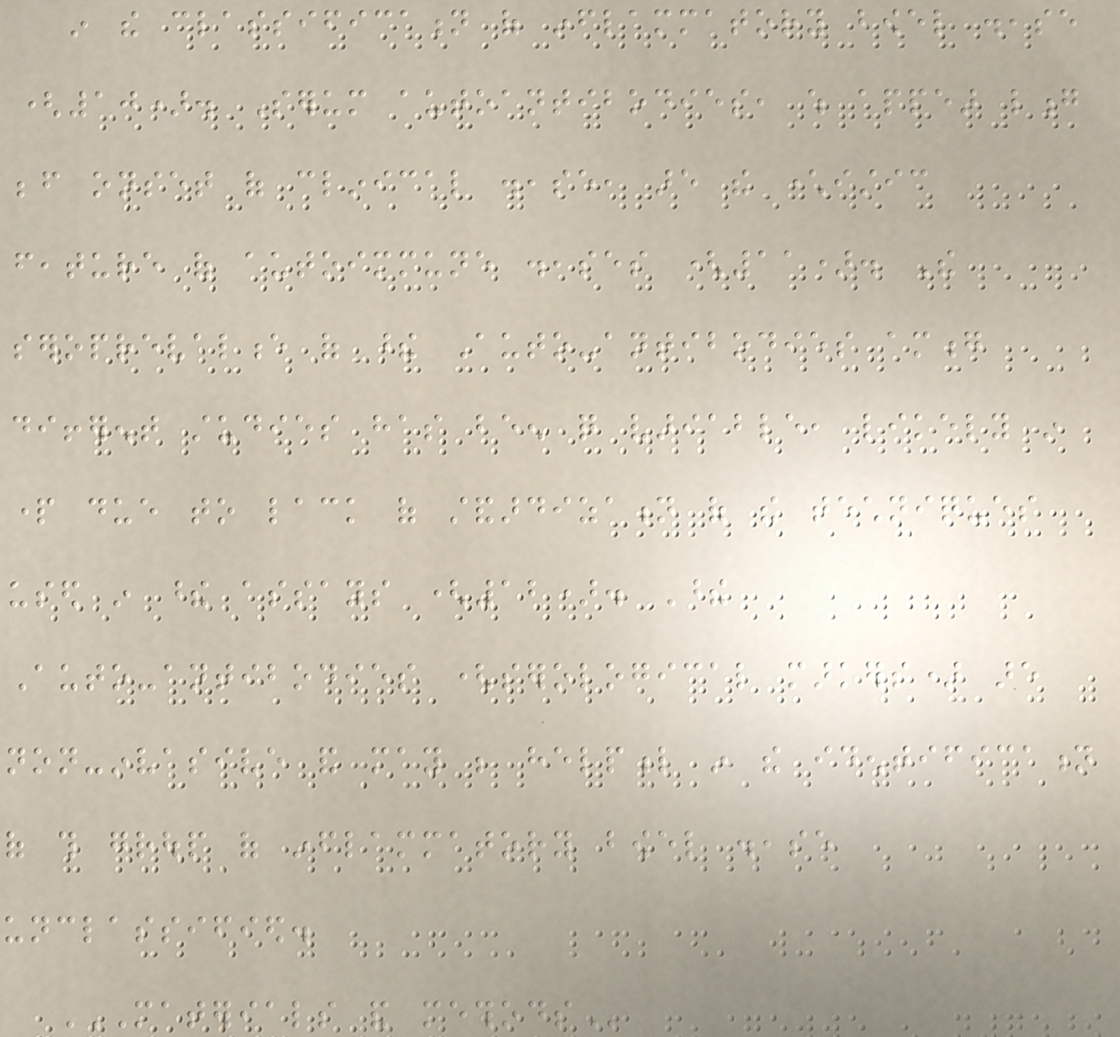in the classification of inflammatory bowel disease
(10). Serum autoantibodies, which appear long
before onset of clinical disease, are the characteristic
feature of autoimmune diseases (11). The
seroprevalence of these Auto-antibodies among
different studies has been quite variable, likely in
part due to lack of standardization of the techniques
used in these assays (12). These
Auto-antibodies (serological markers) are
non-invasive and may be helpful in the identification
of this group of inflammatory bowel disease
unclassified.
MATERIALS AND METHODS
